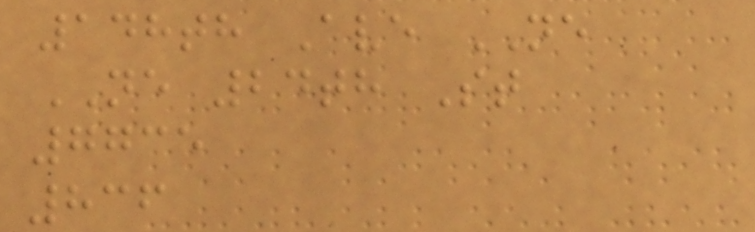148th Ave NE
NE 24th St
7735
836
